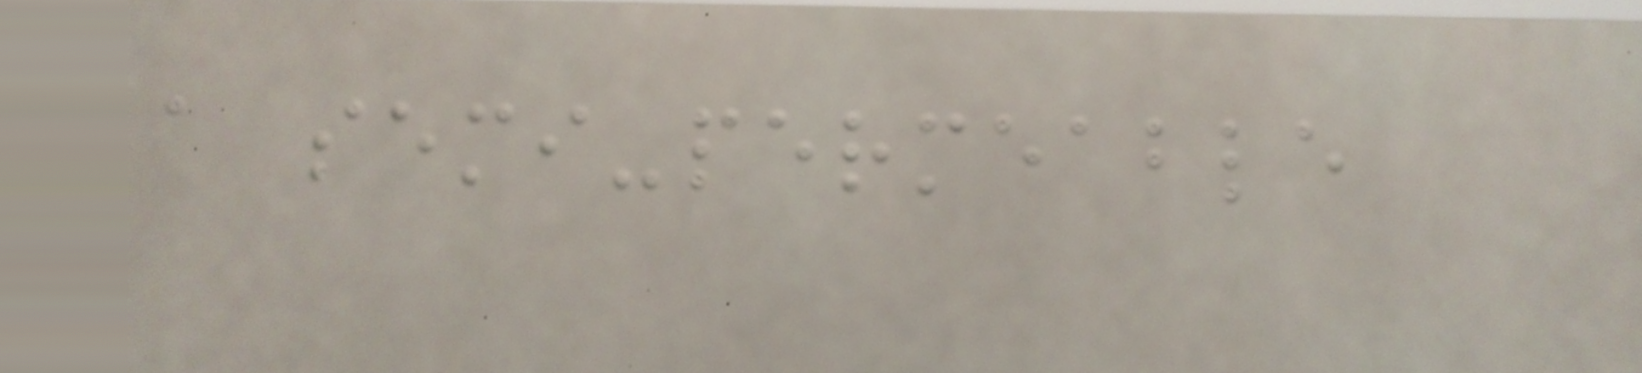a semi-permeable
